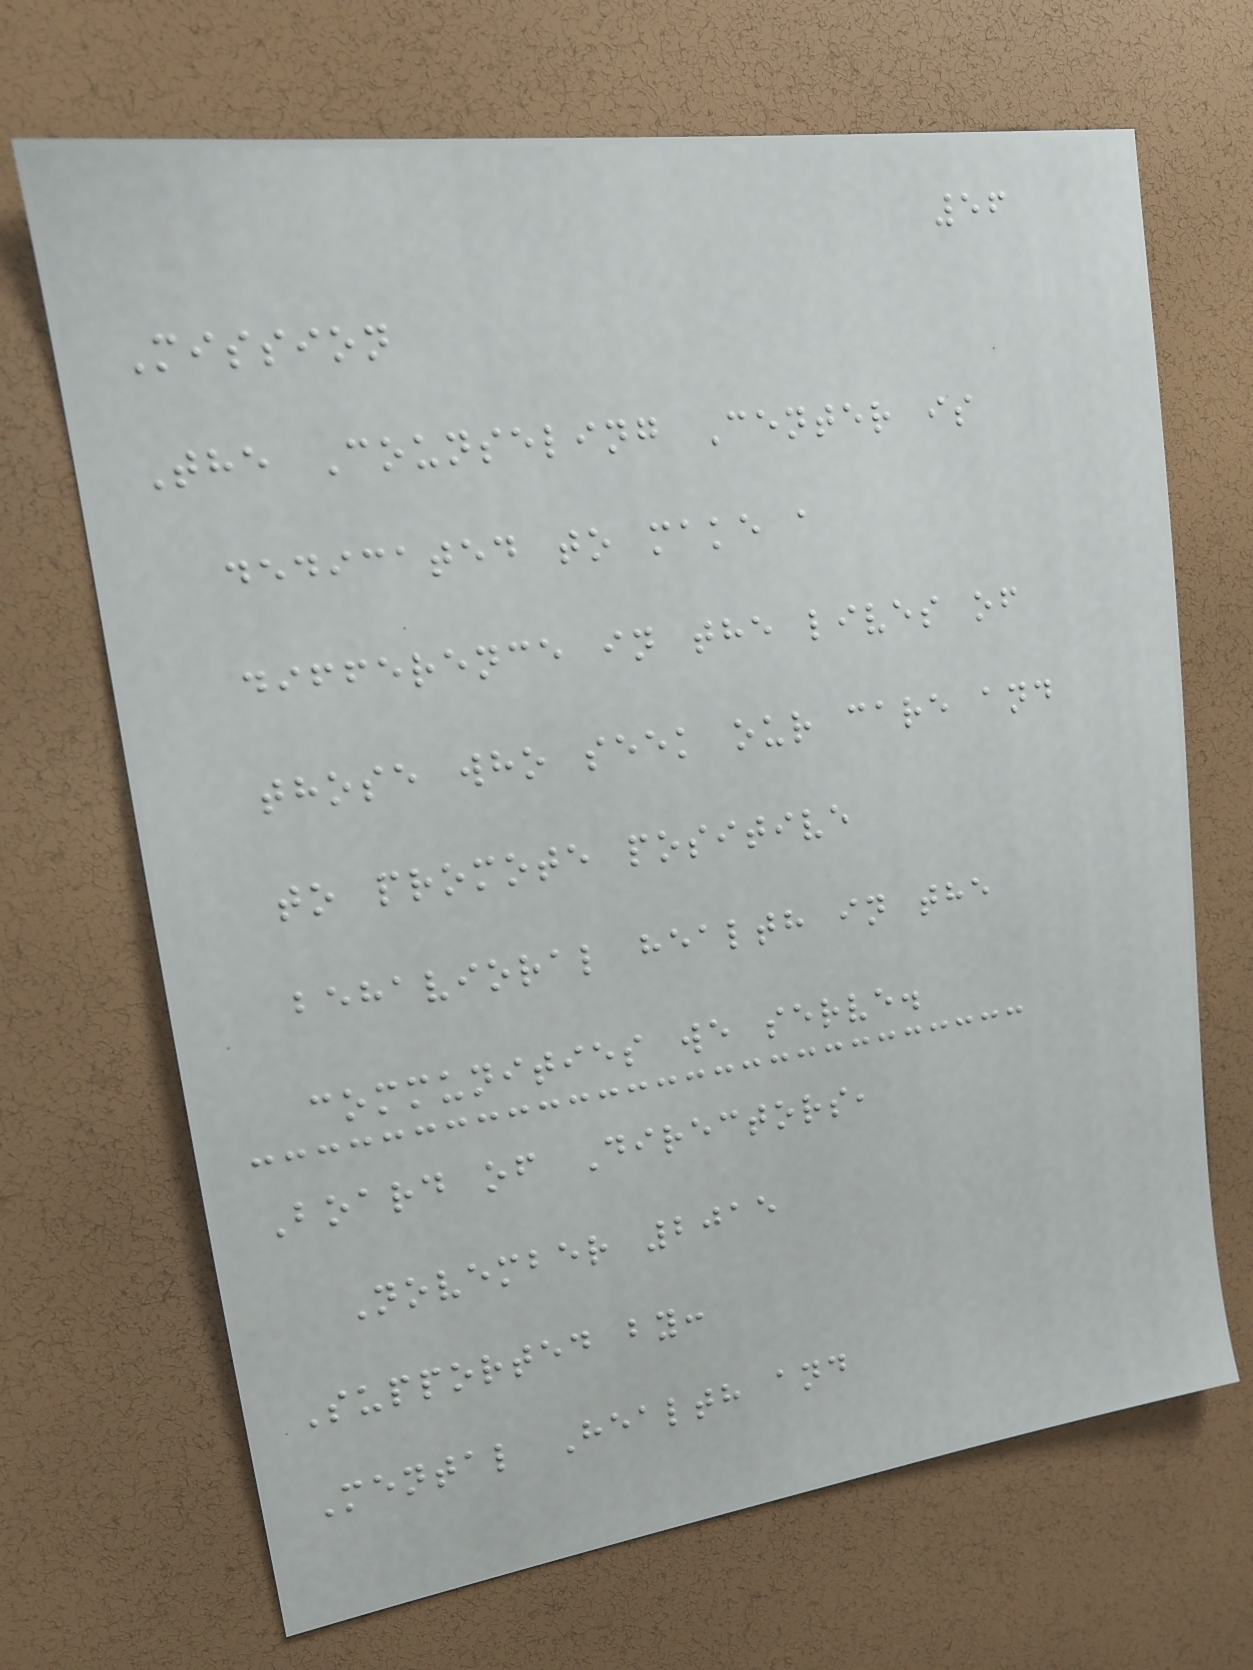56
Mission
The Counseling Center is
dedicated to make a
difference in the lives of
those who seek our care and
to promote positive
behavioral health in the
communities we serve.
Board of Directors,
November 2015
Supported by:
Mental Health and
